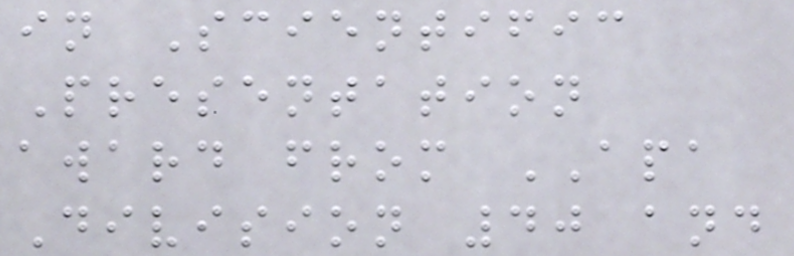in Scientific
Presentation
award from APA
Division 40 and
